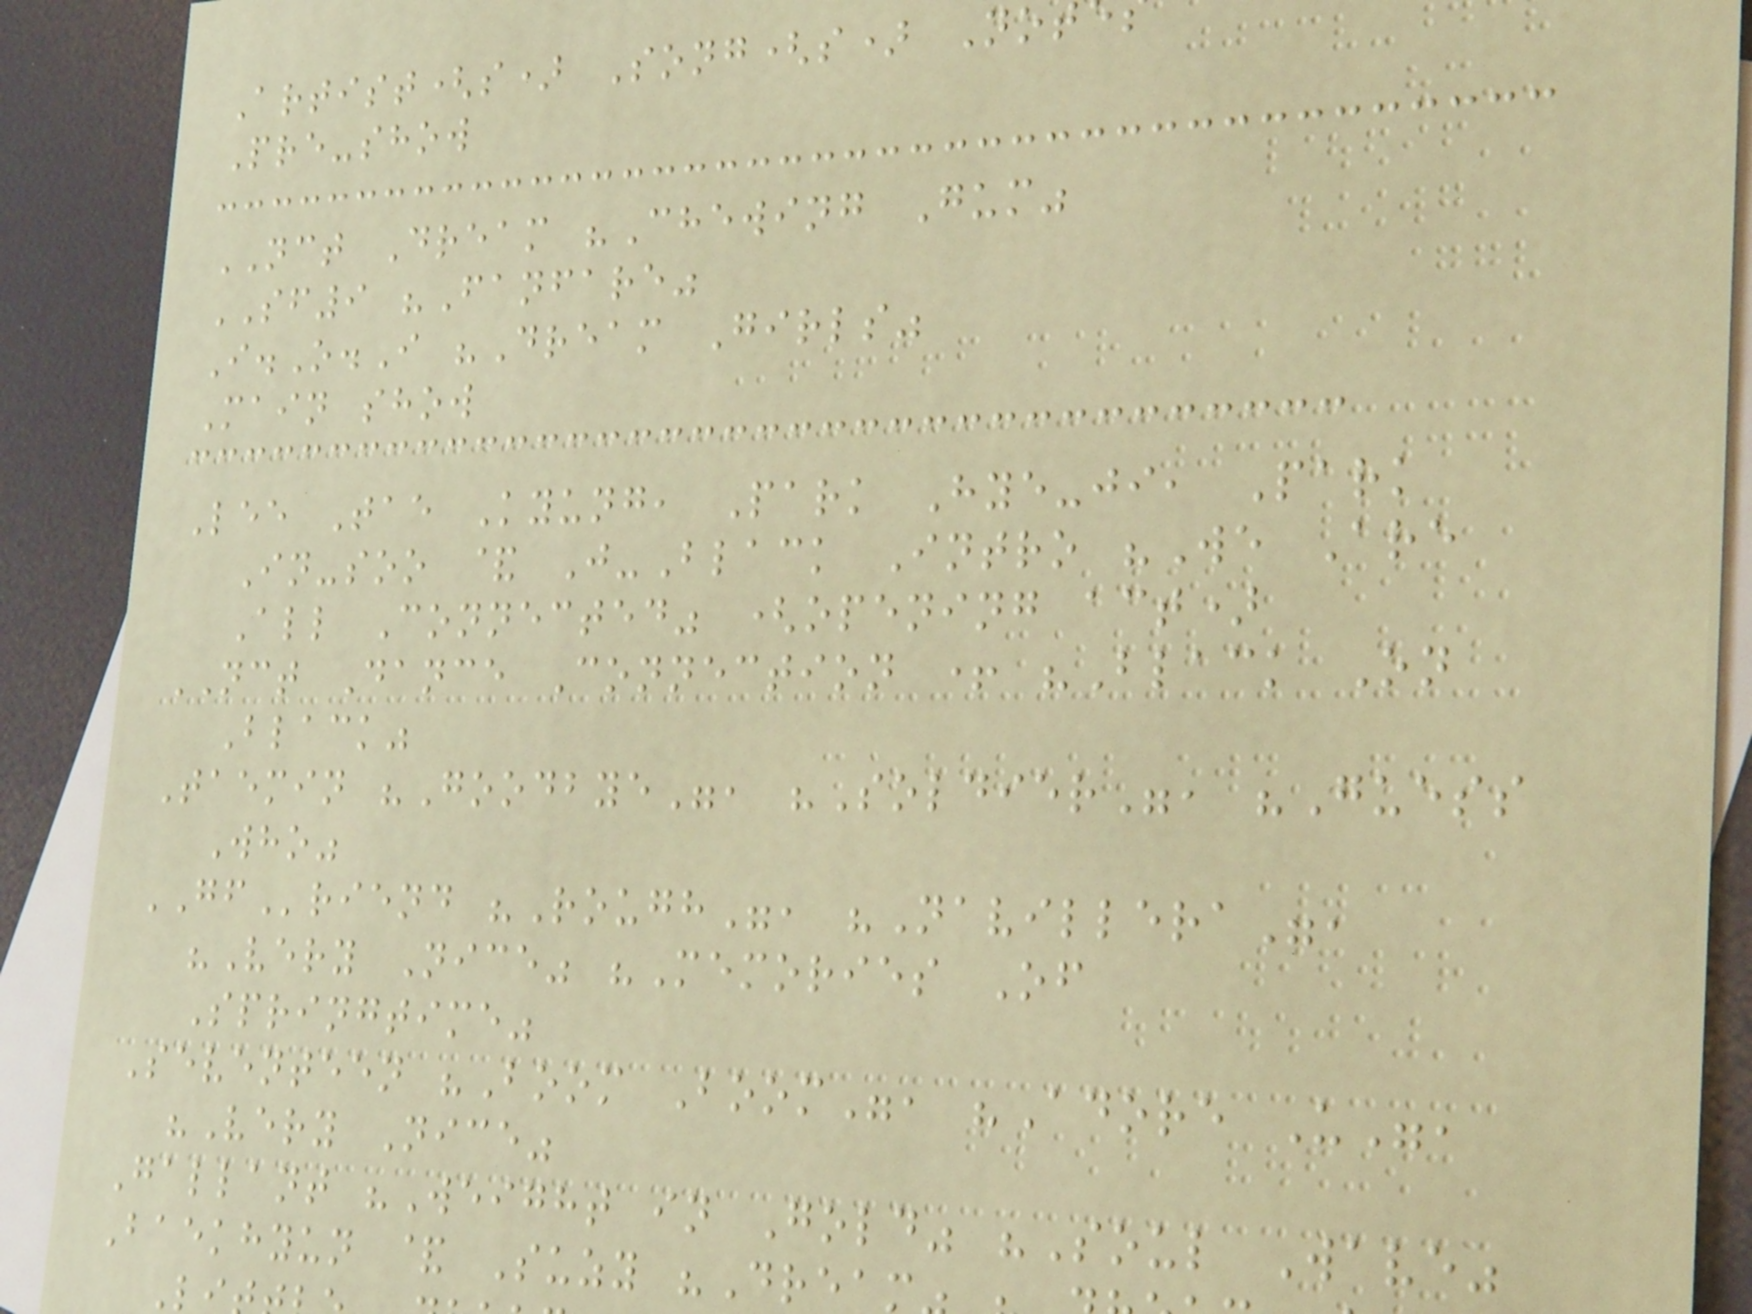Artist(s) Song(s) Not
Pre-show
NCT Dream "Chewing Gum"
SF9 "Fanfare"
I.O.I "Dream Girls"
Main show
Lee Tae Kyung, Park Hye-ji, Park
In-soo & J-Black Intro "We Are
All Connected" (opening act)
NCT Dance Connection + "Black On
Black"
Taemin "Goodbye", "Soldier", "Guess
Who"
GFriend "Rough", "Navillera",
"Very Nice" "Memories Of
Springtime"
Seventeen "Boom Boom", "Adore U",
"Very Nice"
Gallant "Weight in Gold" "Soul Wave"
Baekhyun & Suzy "Drea
